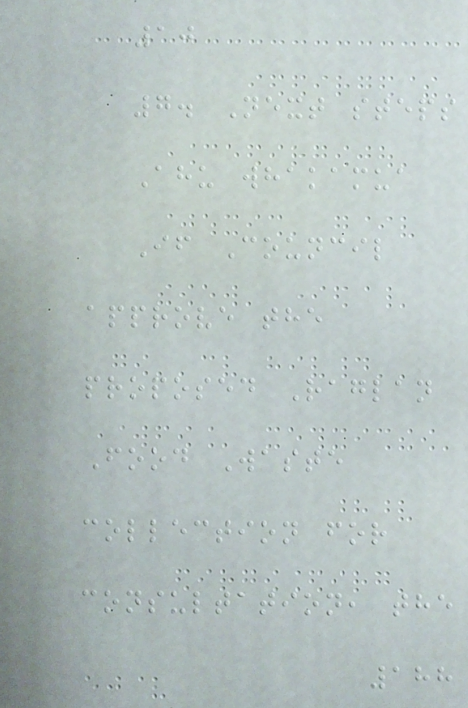10
7. Next steps
Ahu whakamua
If Council
approve the
proposed Raglan
Food Waste
collection for
consultation, the
188
